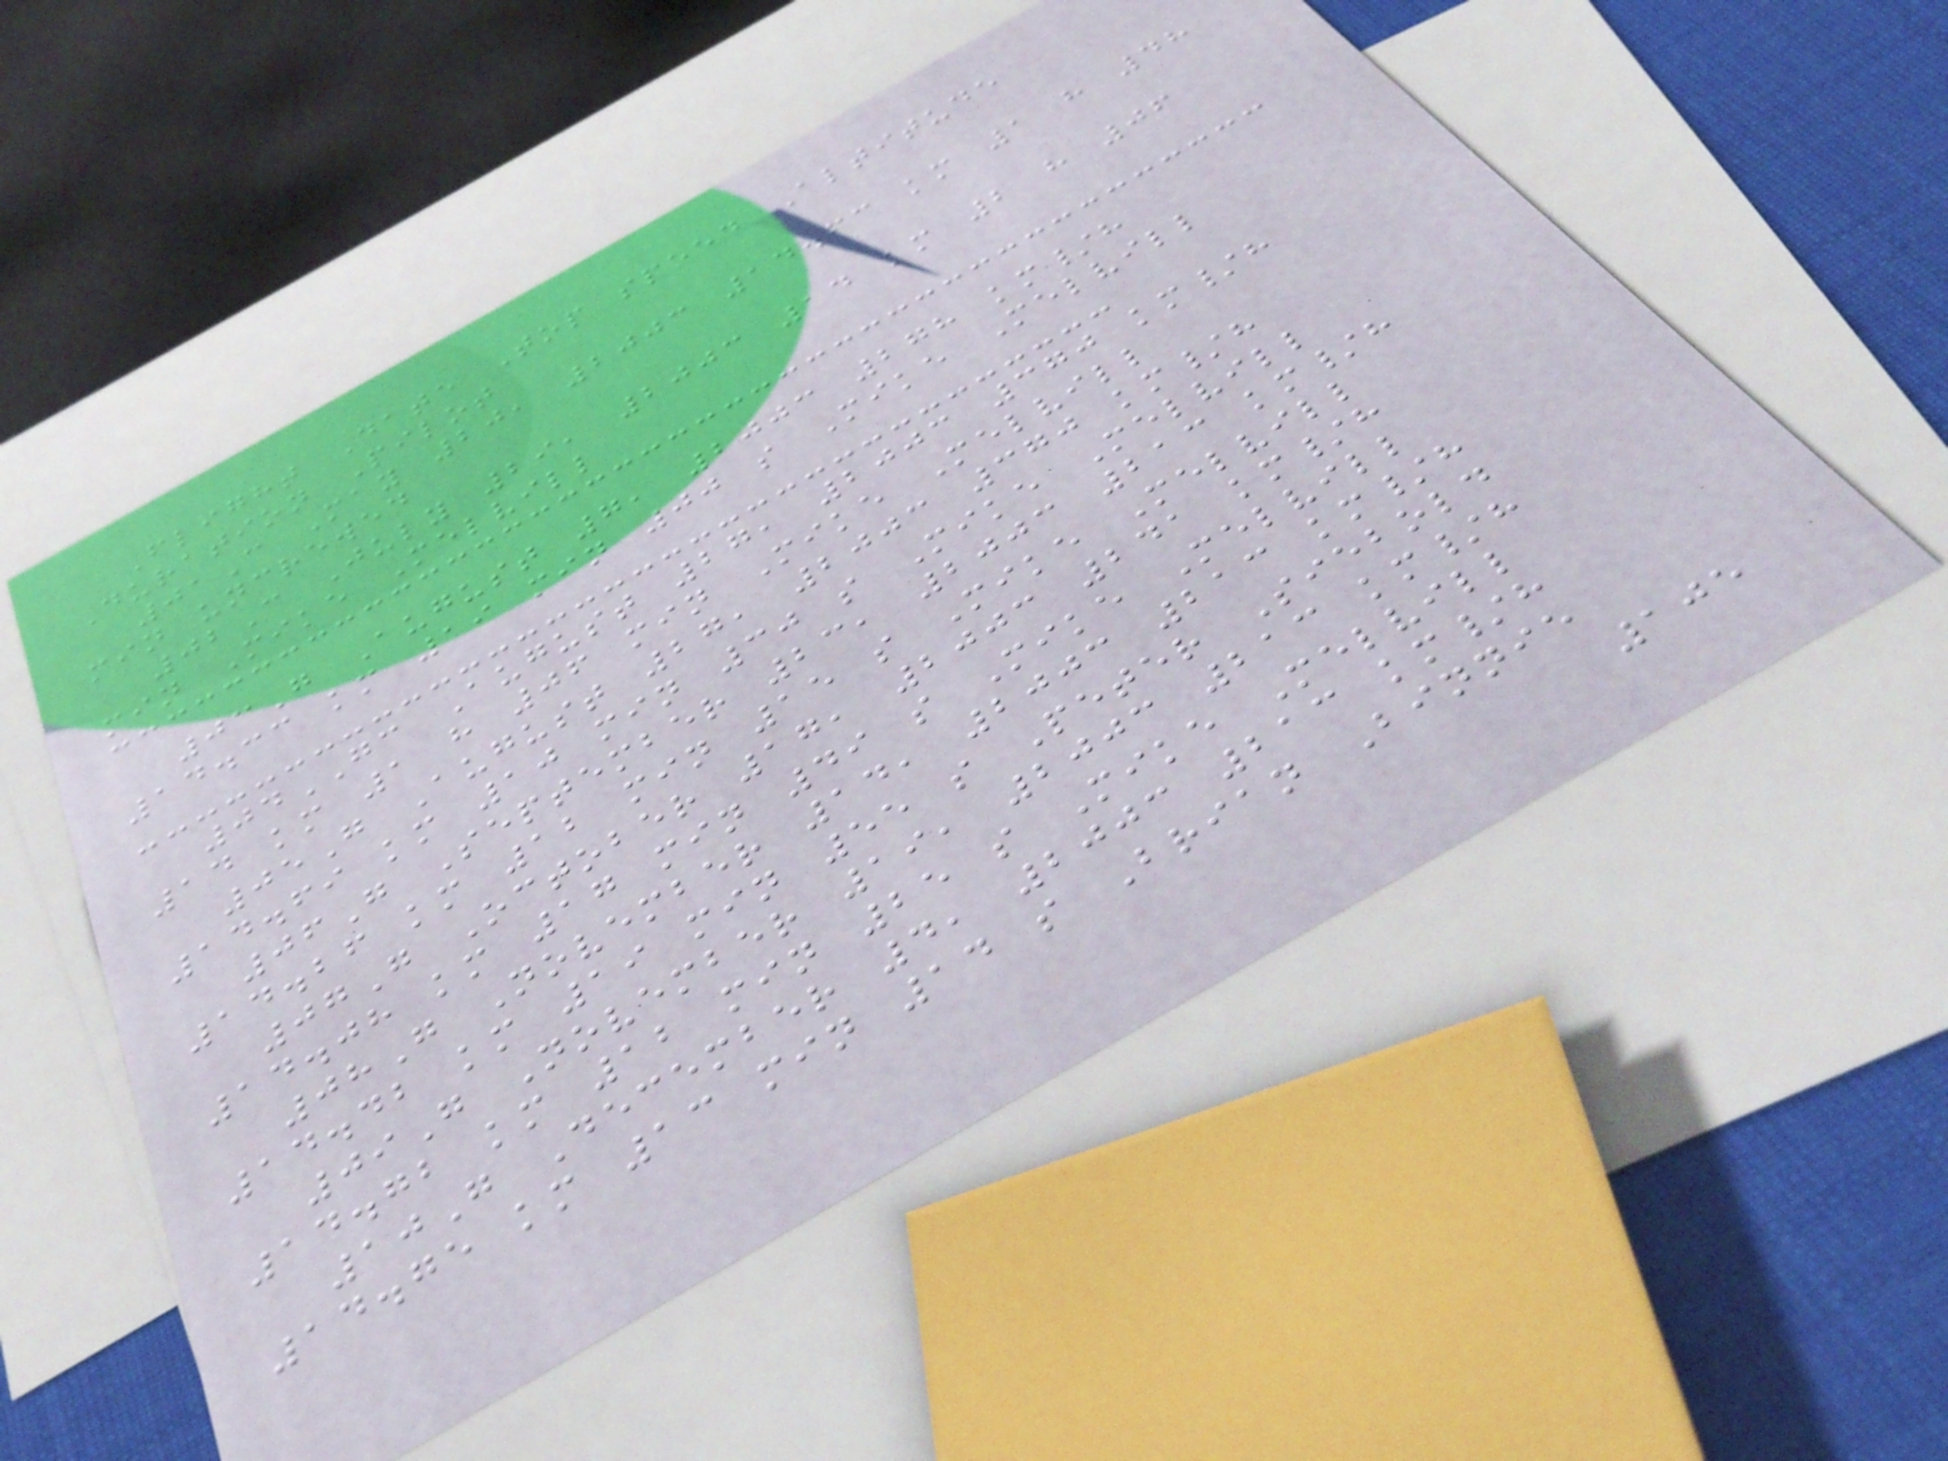Flight Date Top speed Altitude
Duration Pilot
01C May 20, 2003 14.63 km 1 h 48
min uncrewed
02C July 29, 2003 14 km 2 h 06
min Mike Melvill
03G August 7, 2003 278 km/h
14.33 km 19 min 00 s Mike Melvill
04GC August 27, 2003 370 km/h
14 km 1 h 06 min Mike Melvill
05G August 27, 2003 370 km/h
14.69 km 10 min 30 s Mike Melvill
06G September 23, 2003 213 km/h
14.26 km 12 min 15 s Mike Melvill
07G October 17, 2003 241 km/h
14.08 km 17 min 49 s Mike Melvill
08G November 14, 2003 213 km/h
14.42 km 19 min 55 s Peter Siebold
09G November 19, 2003 213 km/h
14.72 km 12 min 25 s Mike Melvill
10G December 4, 2003 213 km/h
14.75 km 13 min 14 s Brian Binnie
105
